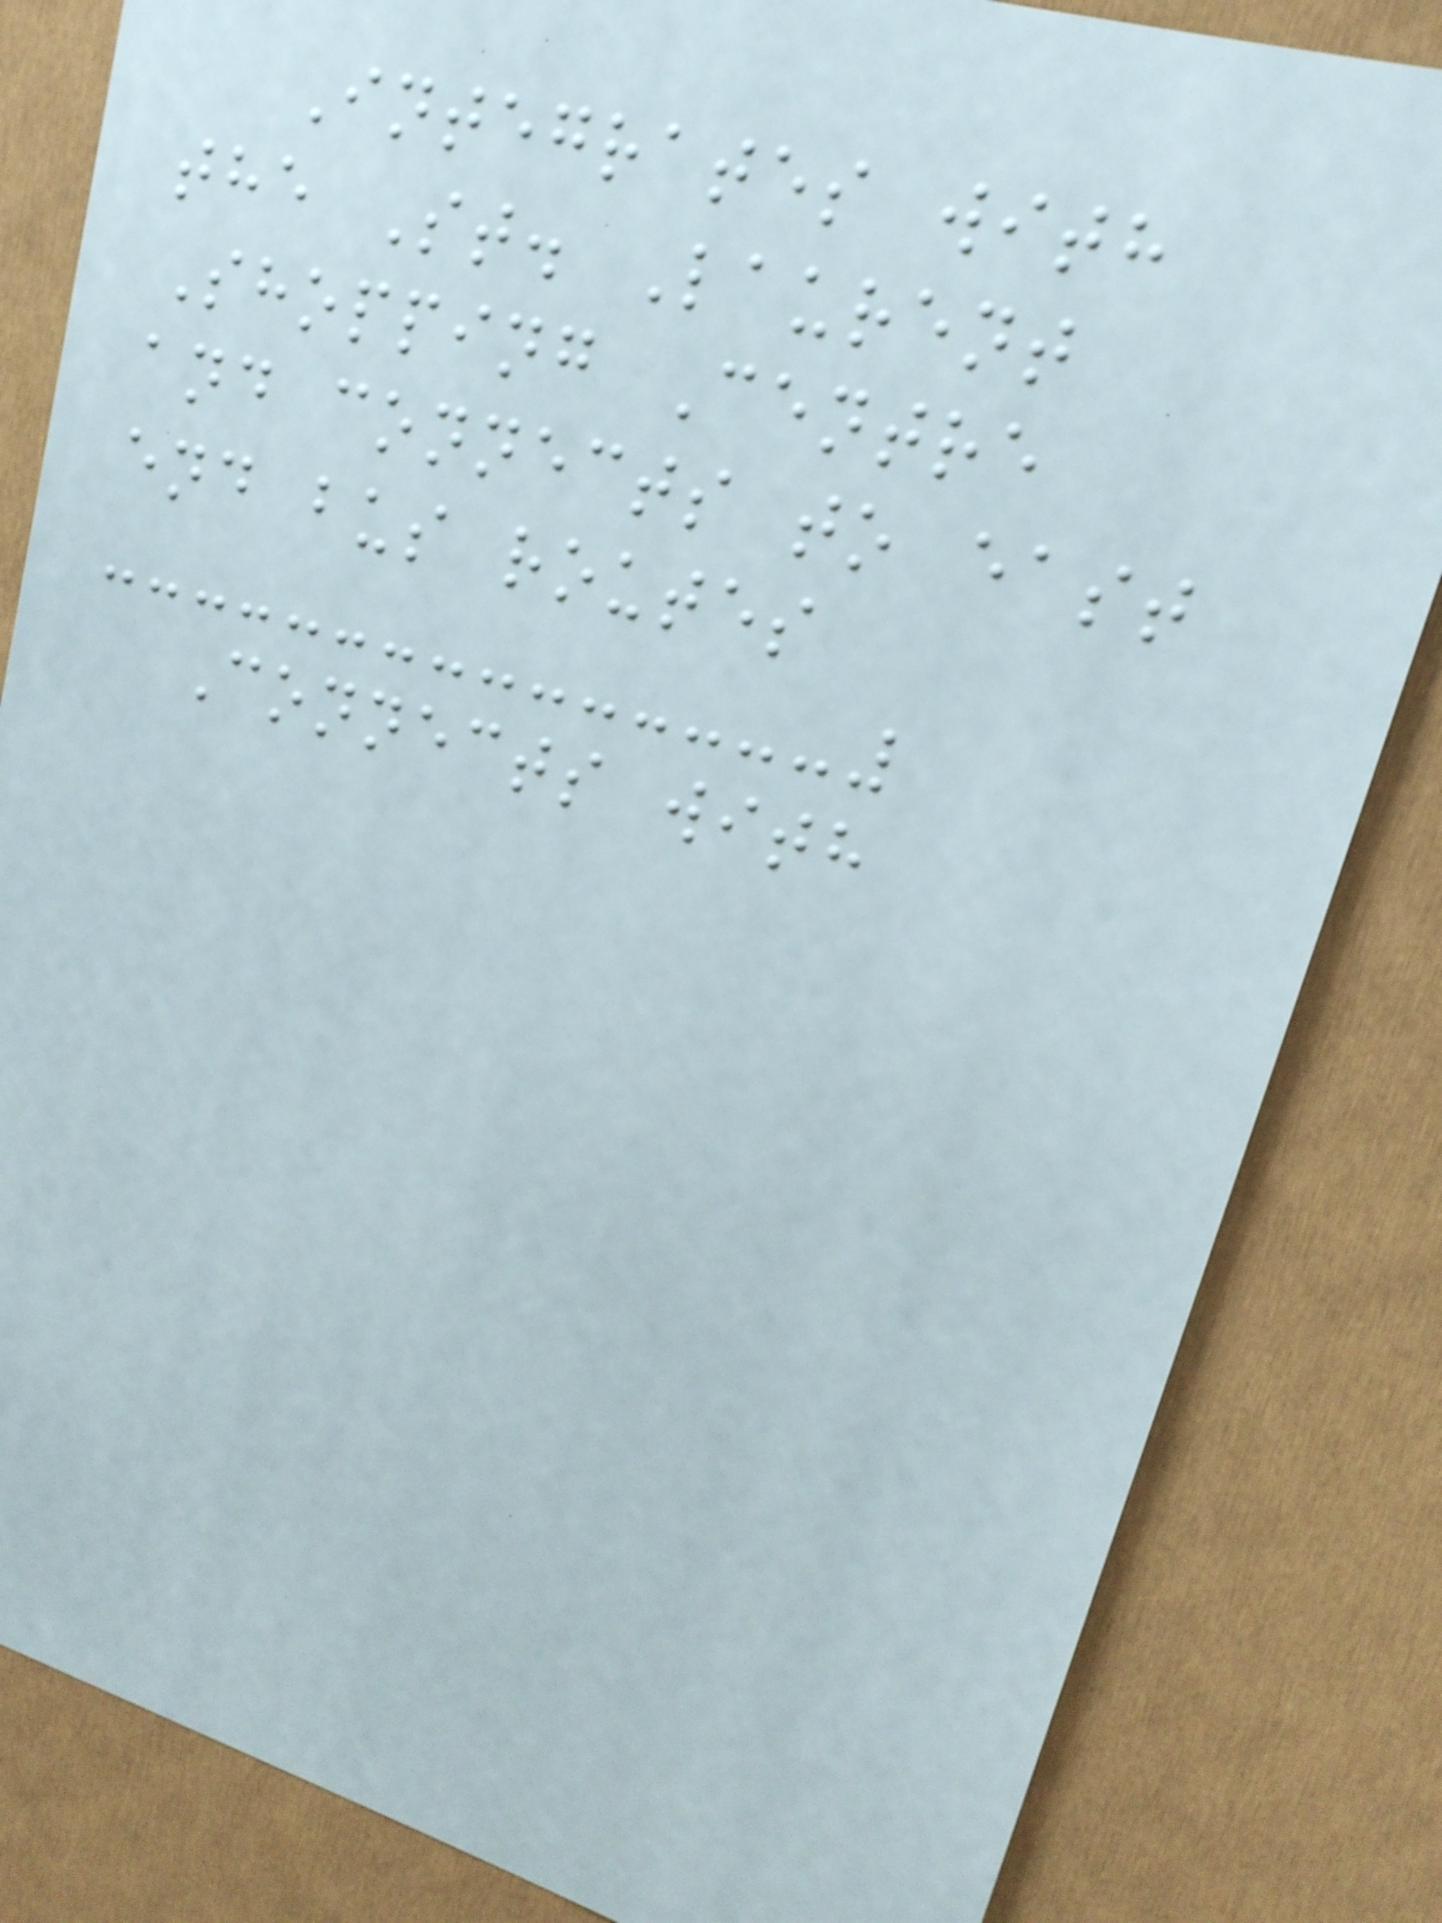Integrates with
the St. Laurent
Shopping Centre
and connects to east
end bus routes
Connects with
